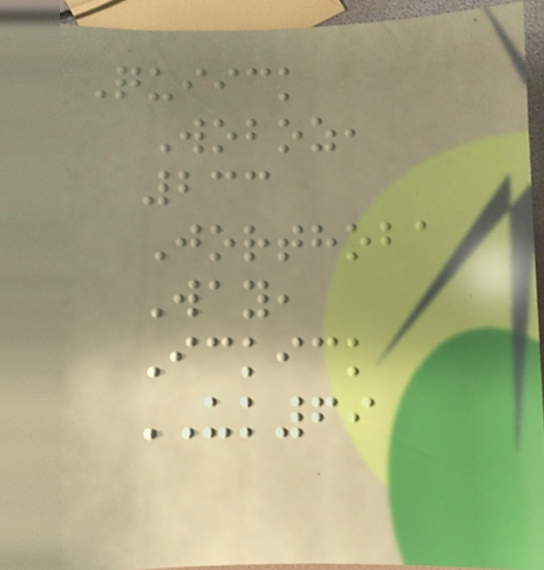Quiick
Woboz,
233
Jorthoba
Way,
Ickick
UK69
